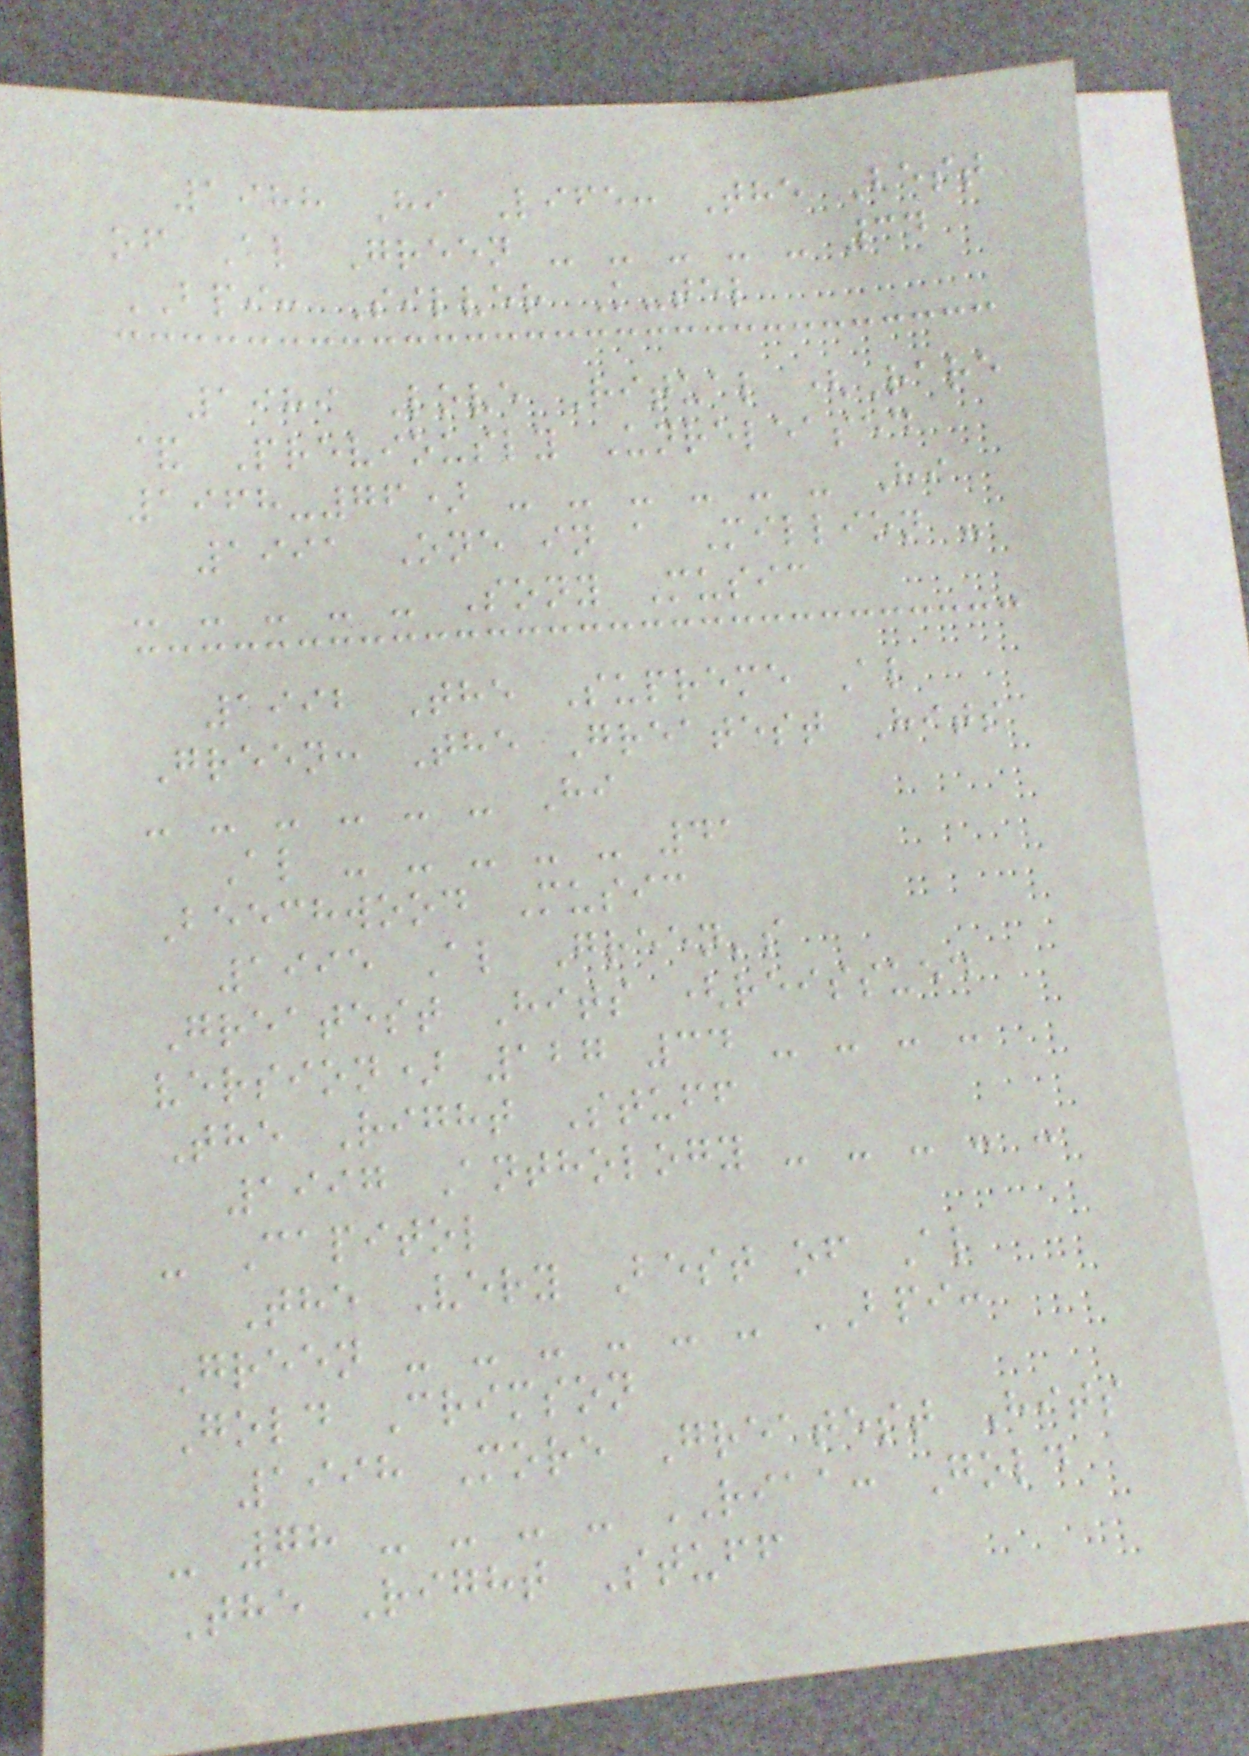1988 Hi Life: The Best
of Al Green - - - - - 34
BPI: Silver K-tel
1989 Love Ritual (Rare
& Previously Unreleased
1968-76) - - - - - - Hi
1991 One in a Million -
- - - - - Sony Music
1992 The Supreme Al
Green: The Greatest Hits
- - - - - - Hi
Al - - - - - 41
Beechwood Music
1995 Al Green's
Greatest Hits (reissued
version) 127 34 - - - -
The Right Stuff
1997 Anthology - - - - -
- Capitol
The Very Best of Al
Green - - - - - - BPI:
Gold Crimson
1998 More Greatest Hits
- 78 - - - - RIAA: Gold
The Right Stuff
